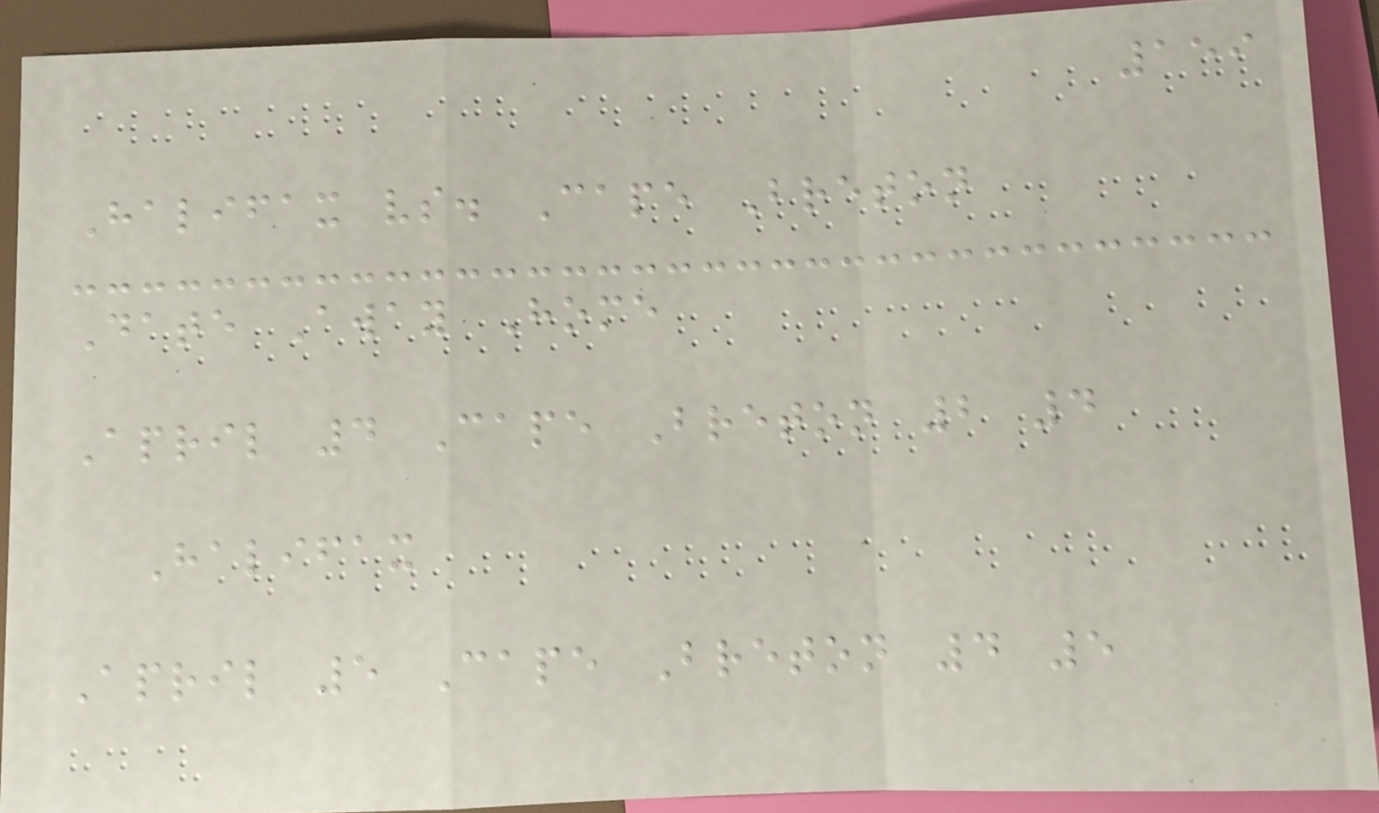159
Halifax vs. Cape Breton
Date Away Home
April 4 Cape Breton 2 4
Halifax
April 5 Cape Breton 4 5
